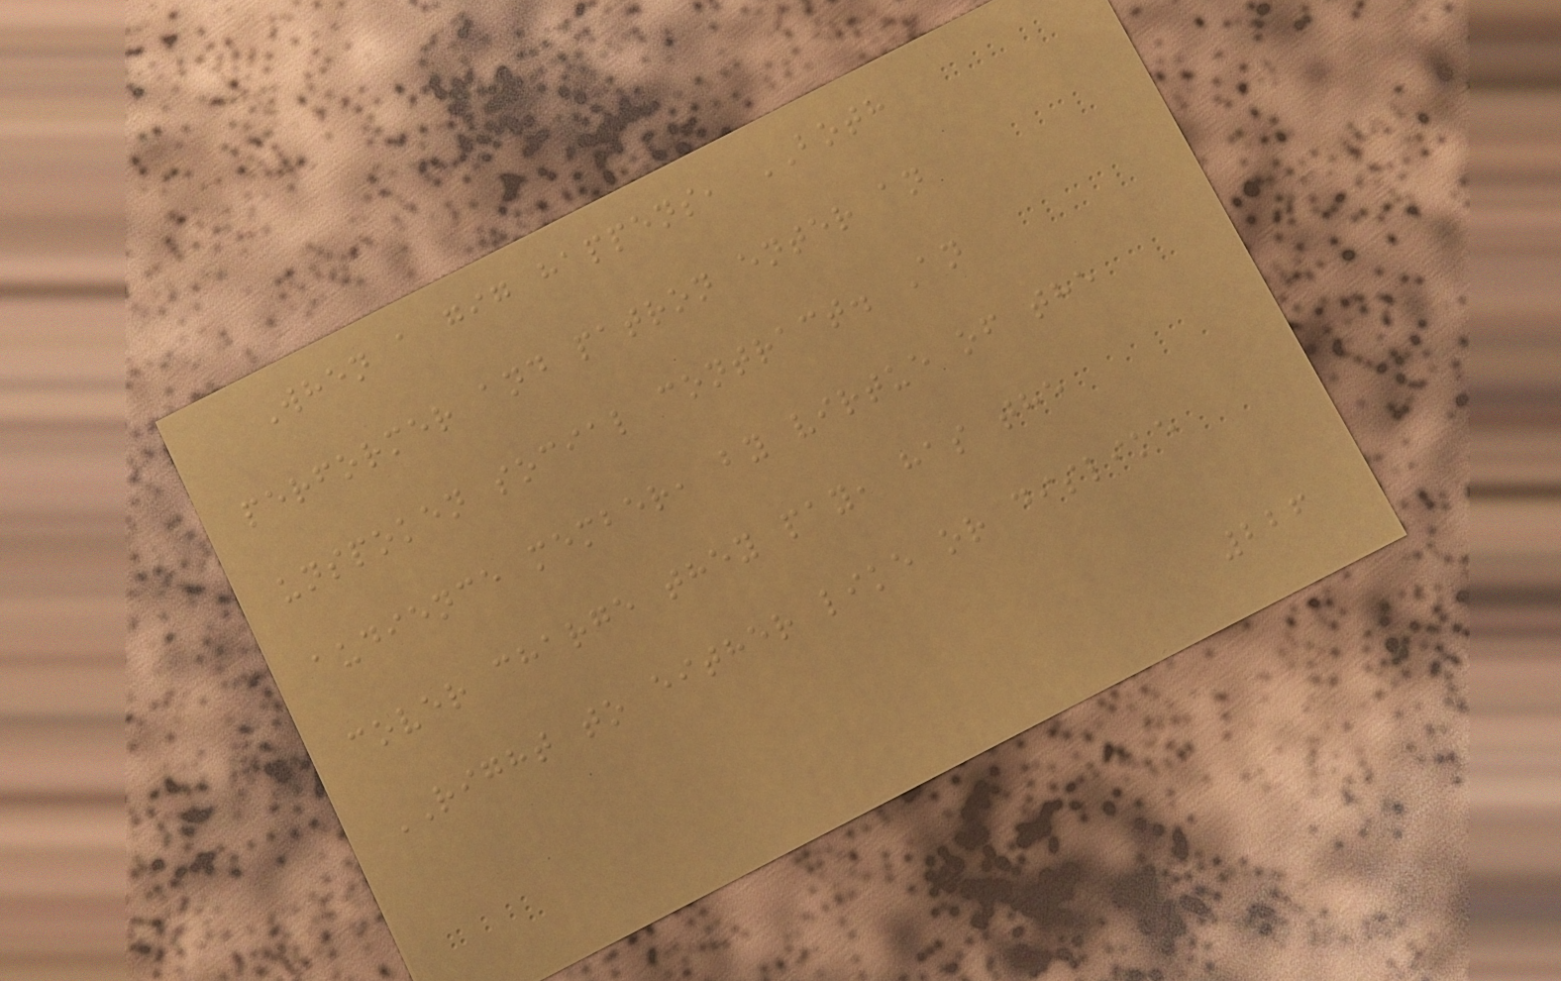When a gig happens, BOTH
performer and patron enter an
unspoken social contract. An
audience member, by virtue of the
cover charge they pay, has the
RIGHT to either like or dislike
226
